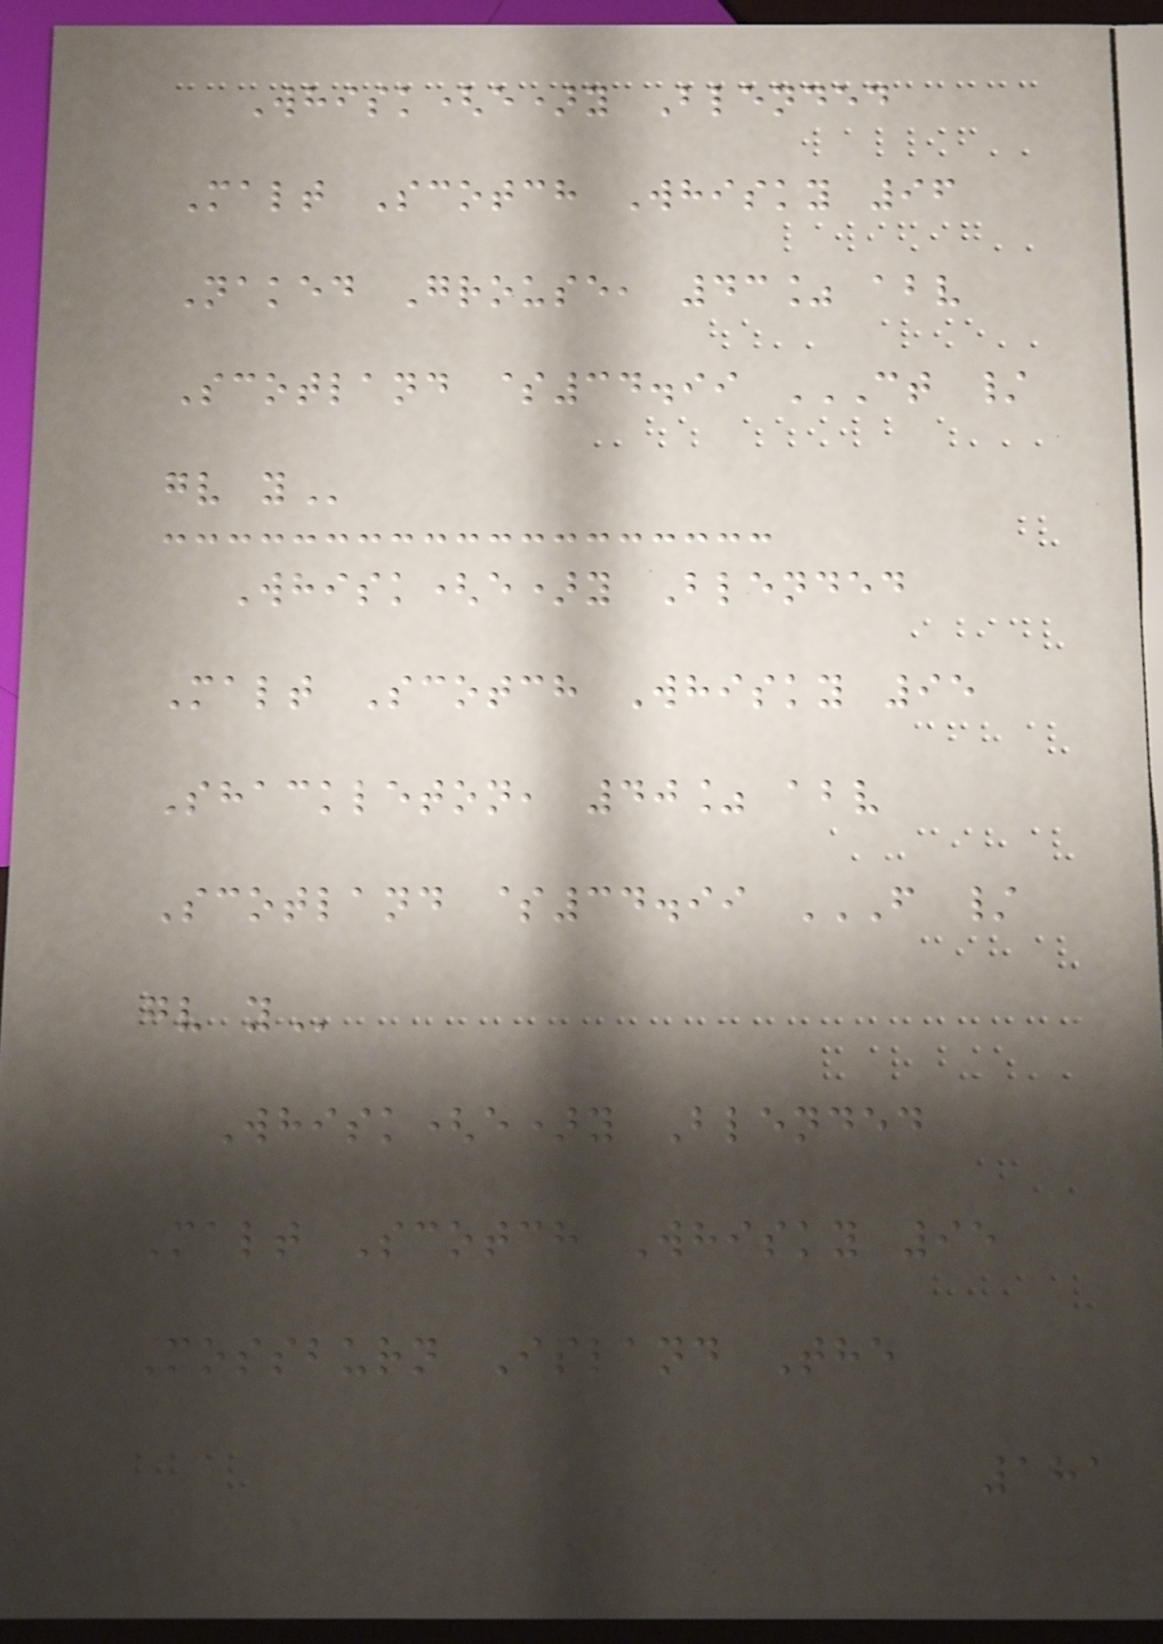Whisk(e)y Blended
Malt Scotch Whisky 96
Naked Grouse, 43% abv
Scotland $34.99 CT /
GV Y
Whisk(e)y Blended
Malt Scotch Whisky 95
Shackleton, 40% abv
Scotland $34.99 F /
GV Y
Whisk(e)y Blended
Malt Scotch Whisky 95
Mossburn Island The
181
